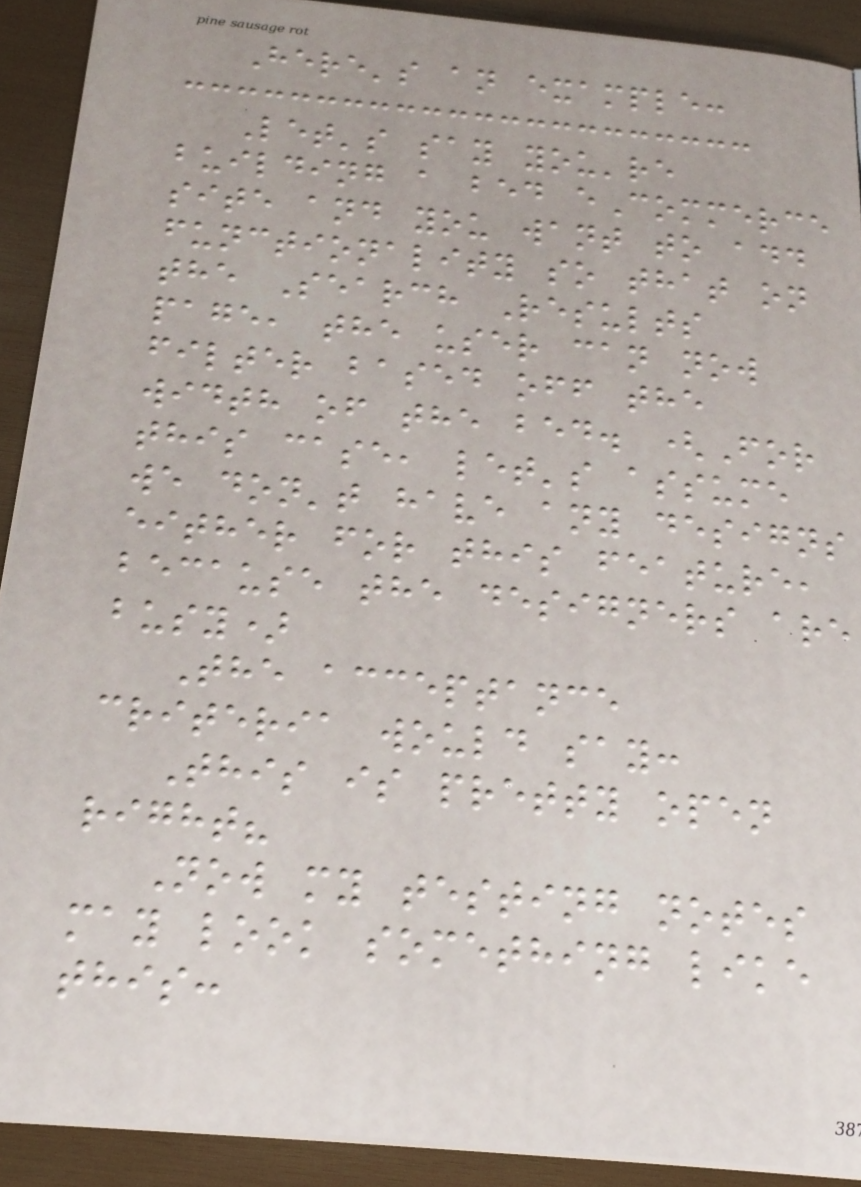Here's an example:
Let's say you're
building a bed eCommerce
site and you want to add
functionality so that on
the Search Results
page, the user can now
filter based off the
width of the bed. (For
this case, let's assume
we don't have any designs
either for this feature,
because the designers are
busy)
The acceptance
criteria would say:
This is pretty open
right?
Now my testing notes
may look something like
this:
